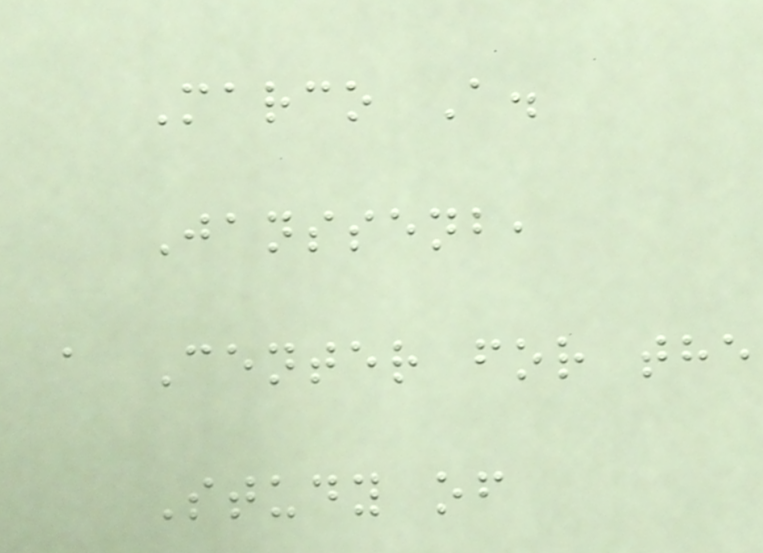Marco A.
Janssenb,
a Center for the
Study of
